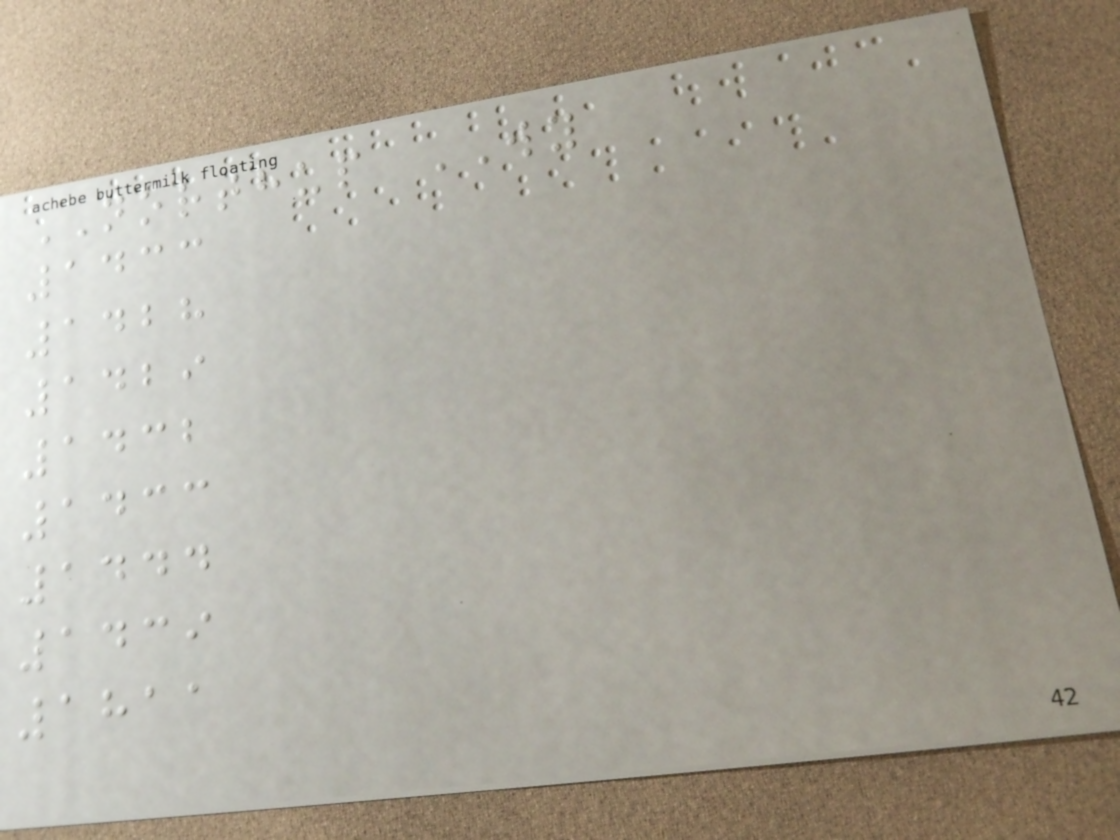NORTHUP WY
1433
1428
1429
1432
1433
1444
1439
1811
